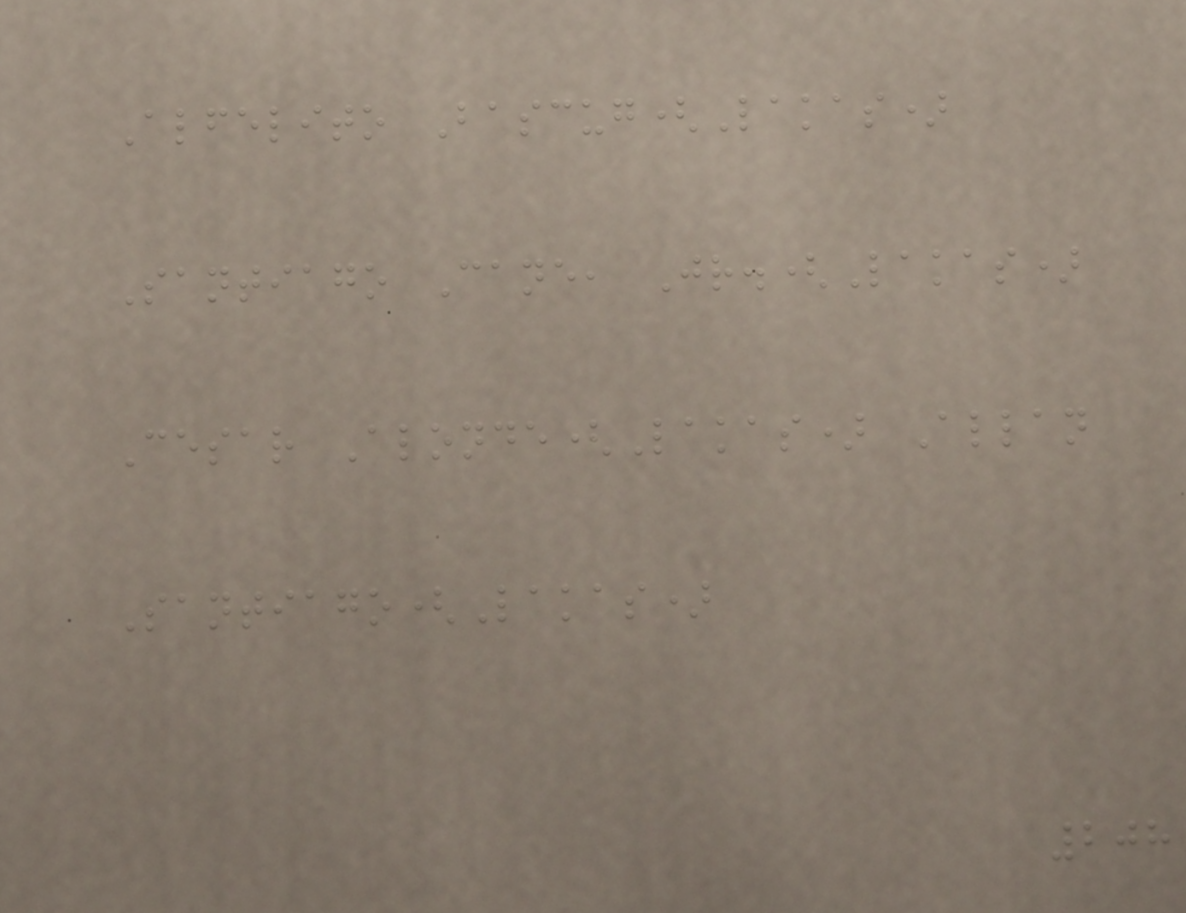Alfelito Bascug(Lakas)
Santiago Cane, Jr.(Lakas)
Cesar Alonde(Lakas) Allan
Santiago(Lakas)
208
